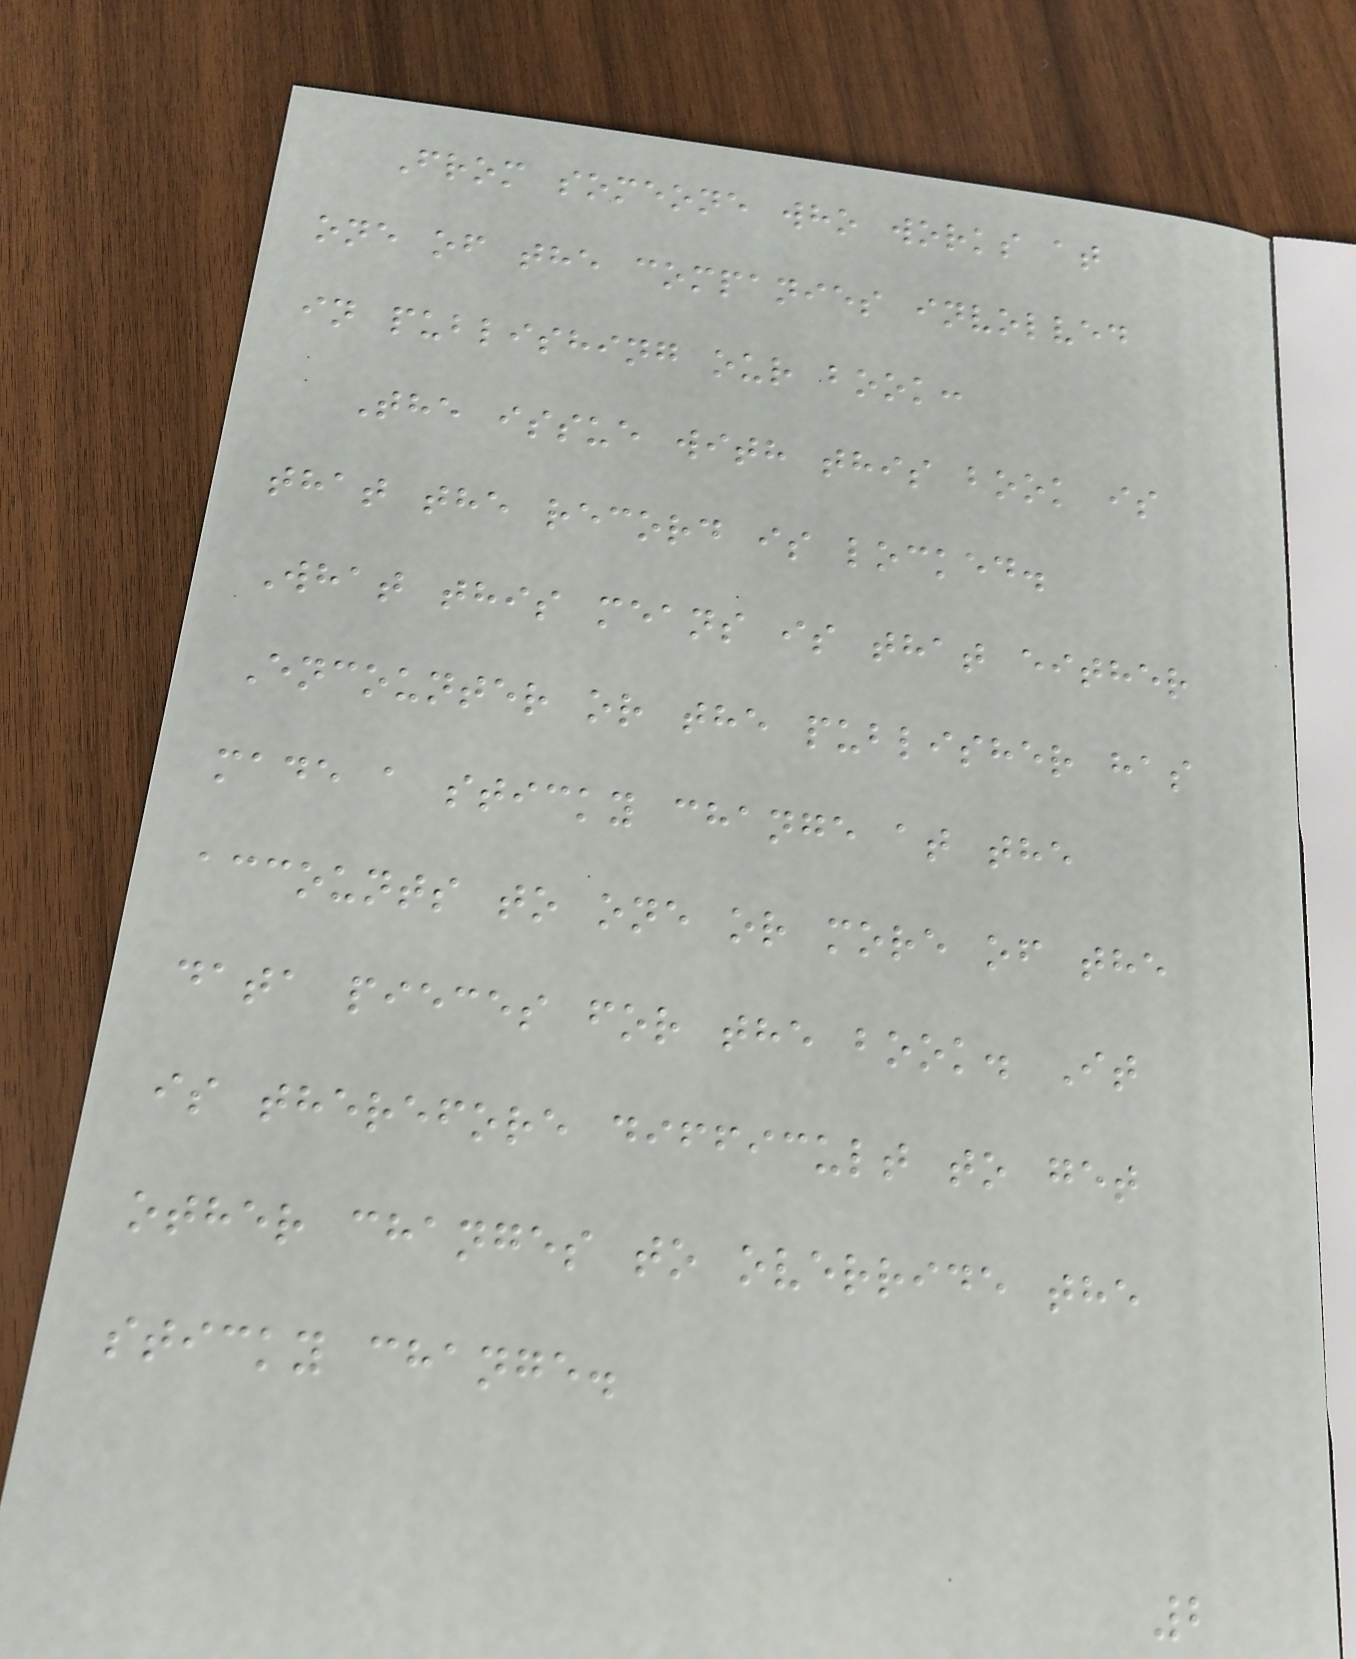From someone who works at
one of the companies involved
in publishing our book:
The issue with this book is
that the record is locked.
What this means is that either
Encounter or the publisher has
made a sticky change at the
accounts to one or more of the
data pieces for the book. It
is therefore difficult to get
other changes to override the
sticky change.
2
